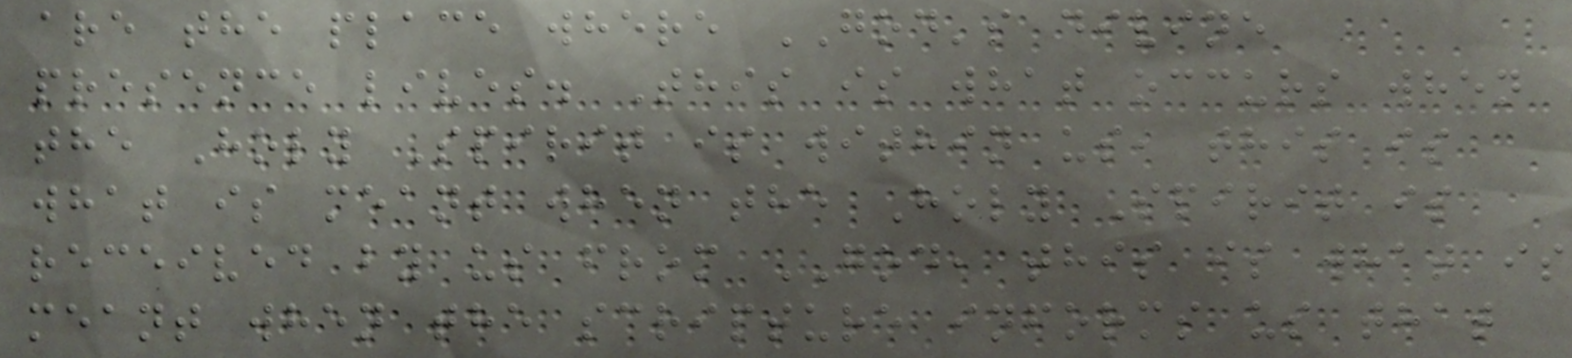are the place where GOD's divine
presence lives. This is what occurs when
the Holy Spirit is within us, this is
what is meant when the Holy Spirit is
received by us from GOD, this is what is
meant when the scripture informs us that
